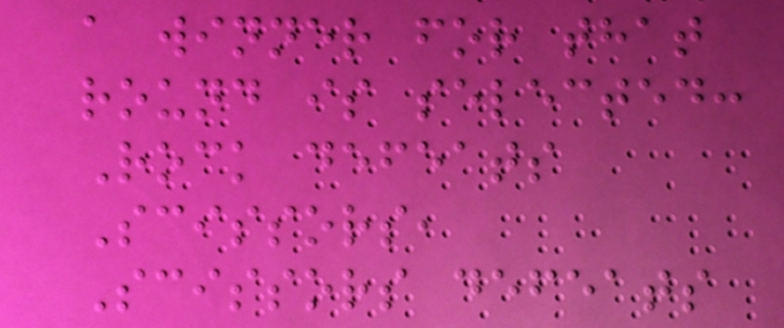a winner for that
round is selected:
Rock defeats
Scissors,
Scissors defeats
